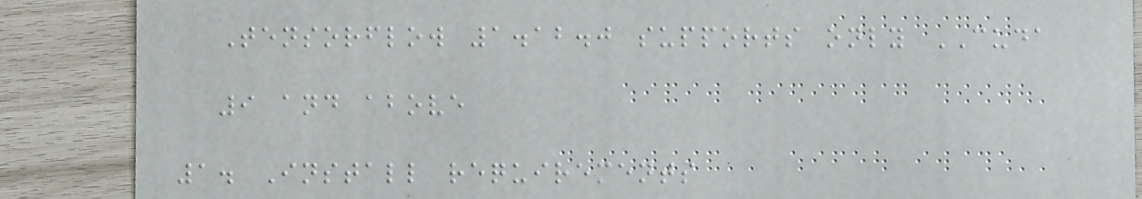Tensorflow 1.12.0 supports only CUDA
9 and above
1. Install requirements
